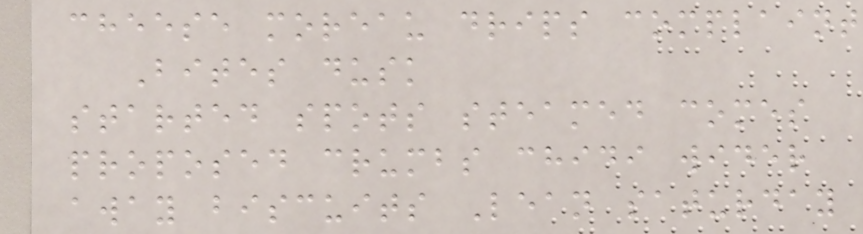cheese moreau drips complaint
Bites dusk
started spots steamed comes
proposed crumbs chidi wider
away biscuits Lean saturday
